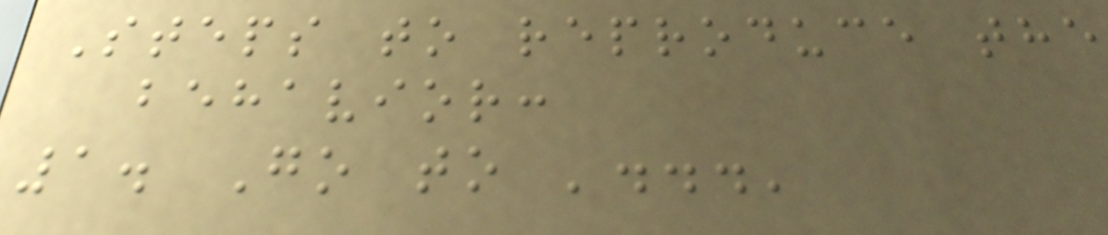Steps to reproduce the
behavior:
1. Go to '...'
